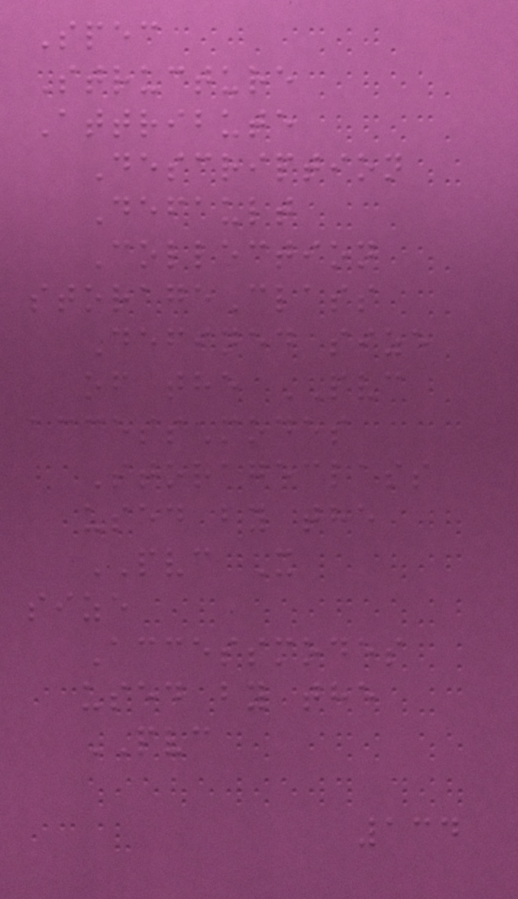Spec
Structure
Attribute
Description
Default
Collection
storageClass
Defined size
of the PVC
accessModes
Storageclass
used by the
PVC X
size
Accessmodes
used by the
PVC
134
